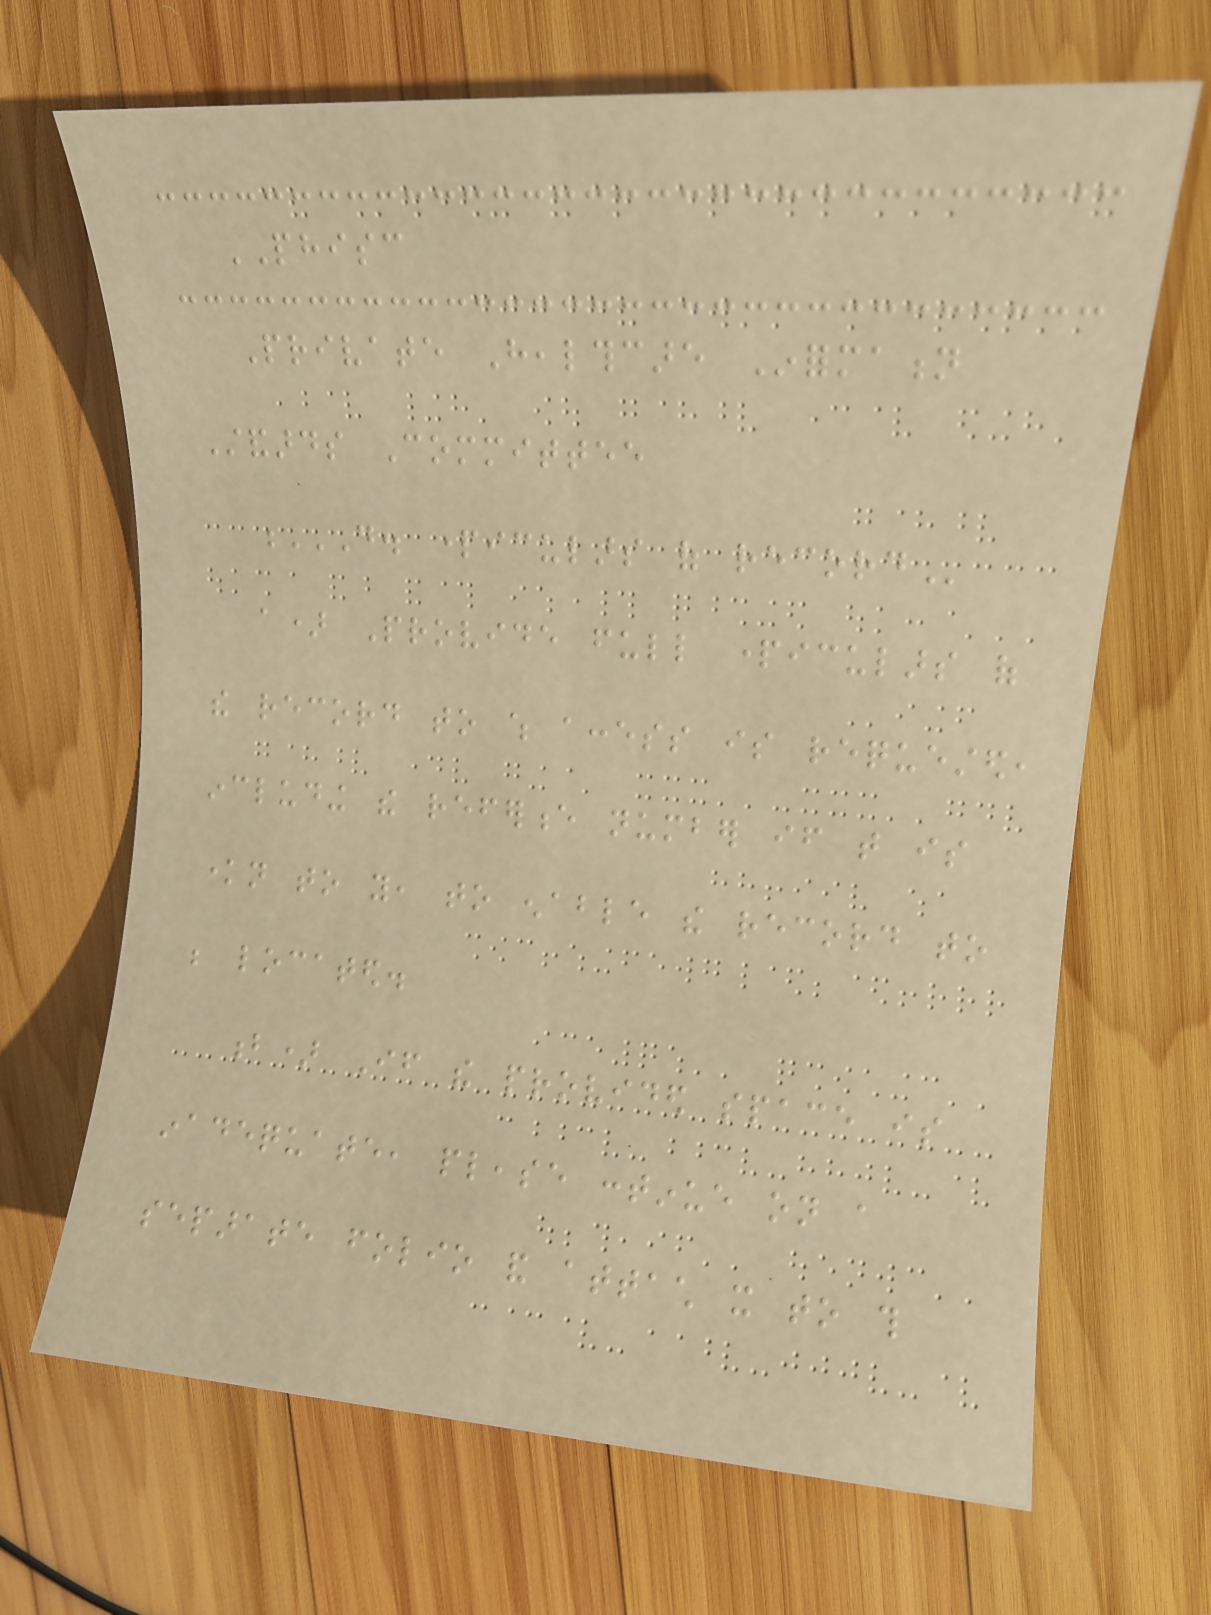PHISC
Private Healthcare Information
Standards Committee
D. PARTICULARS OF RECORD
a) Provide full particulars of
the record to which access is requested,
including the reference number if that is
known to you, to enable the record to
be located.
b) If the provided space is
inadequate, please continue on a
separate folio and attach it to this
